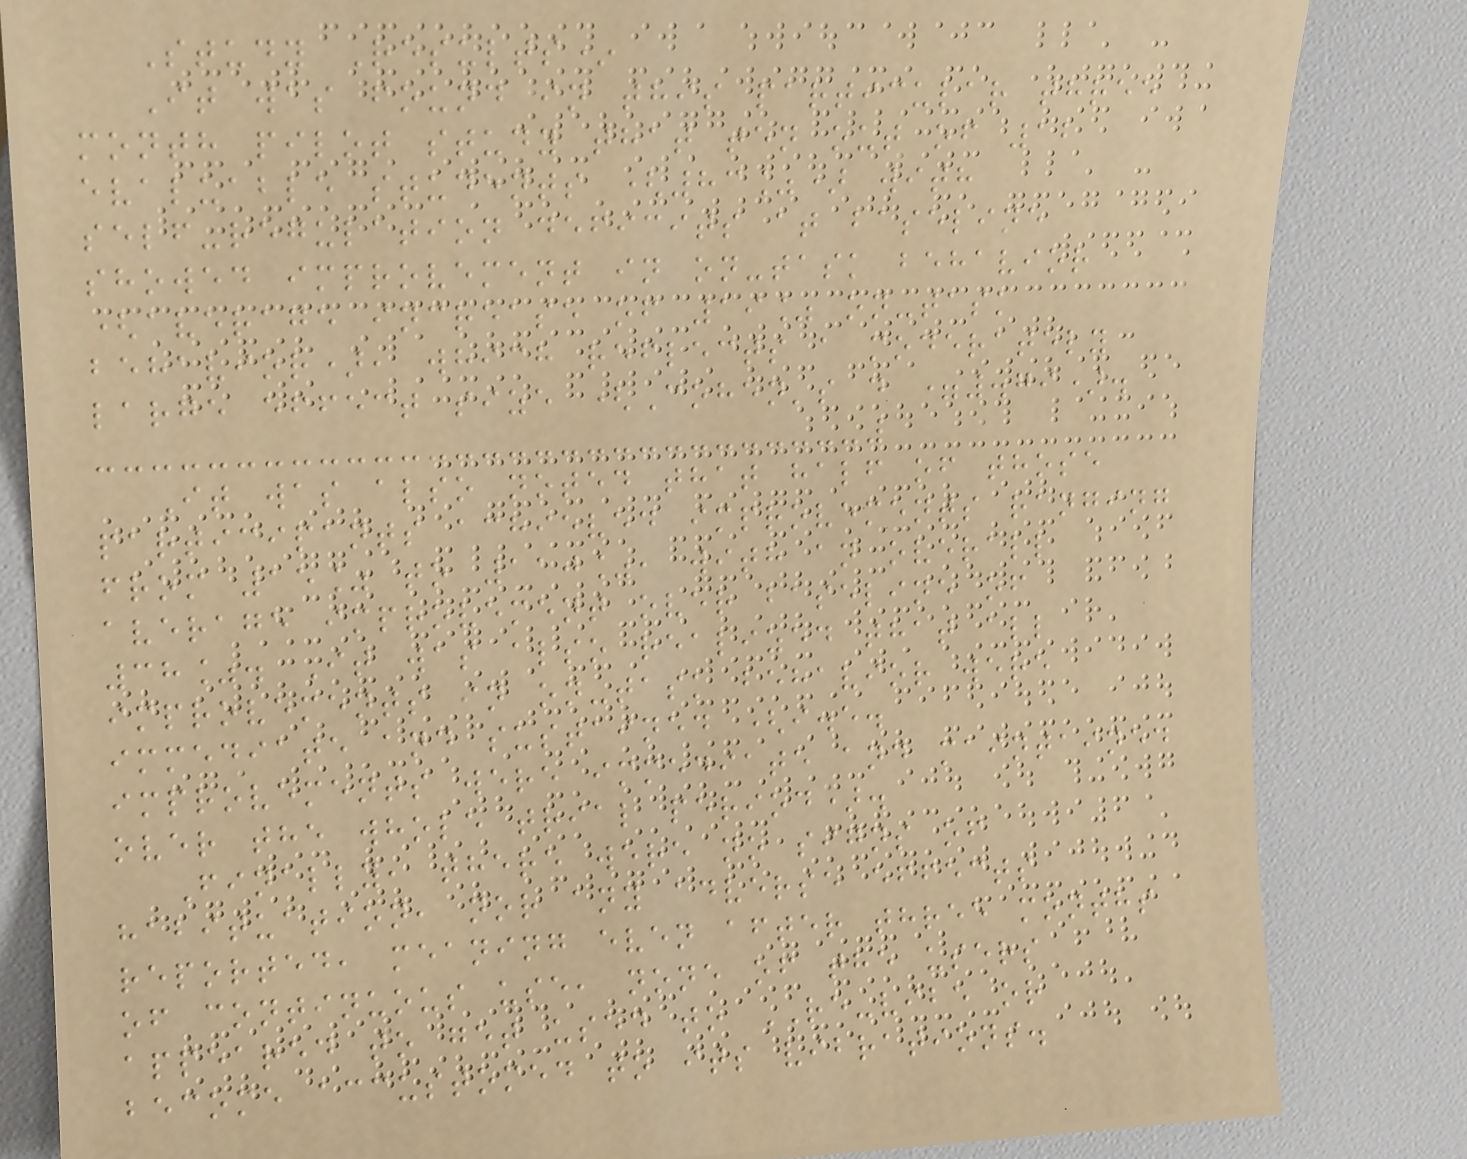Study Results*
It was found in this particular three
month pilot study that ten out of 12
evaluable students (83%) with
self-regulation deficits at baseline
showed improvement in on-task behavior
(average increase of 19% on-task
behavior), which reflects a moderately
large effect size (Cohen's d =.79).
It was also noted that half of those
participants achieved improvements ranging
from 15% to 110%, with an overall
average improvement over baseline of
38%. It was also realized that all
improvements in on-task behavior were
immediate and sustained (i.e.
improvements were immediate and maintained
over the whole trial period).
Finally, there were no signs of
habituation, nor any adverse effects
reported, meaning even after three months
of continuous use, none of the users
appeared to get used to RE-vibe or
become accustomed to its vibrations.
